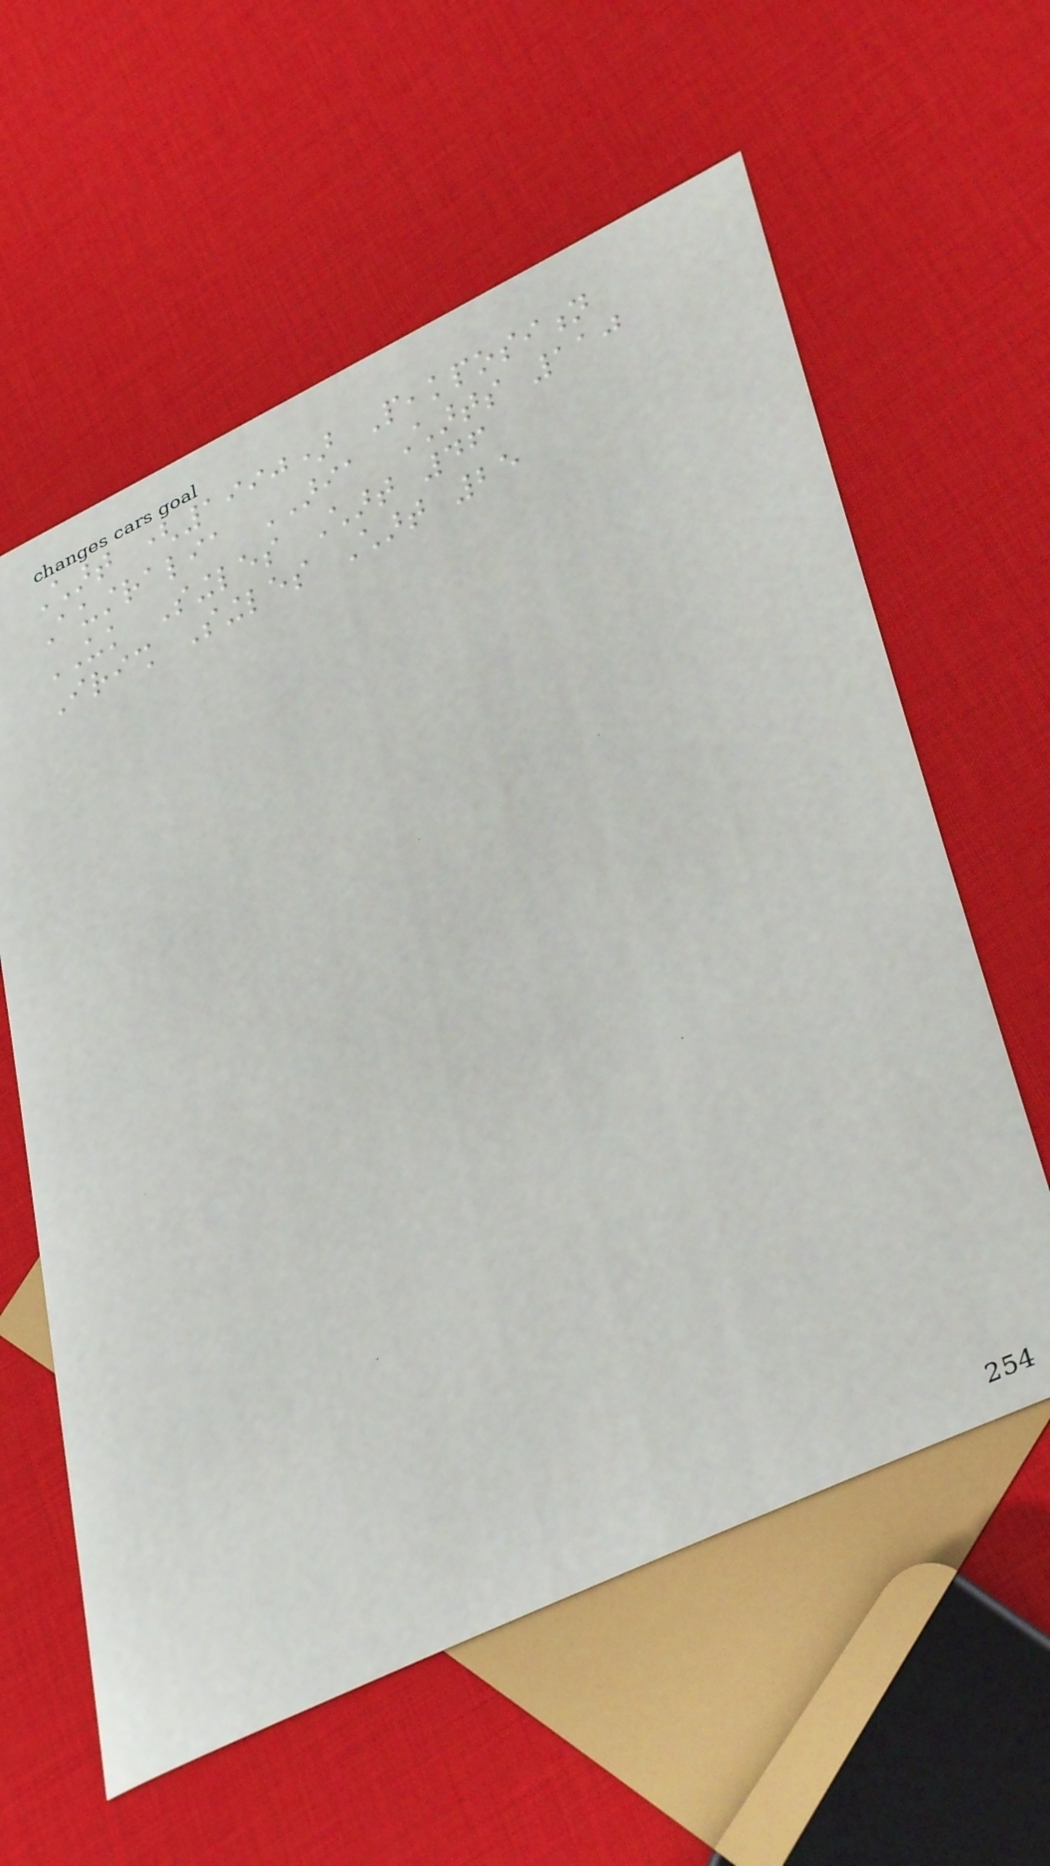Chart (1990) Peakposition
Australia ARIA Charts 110
UK Singles Chart 46
Irish Singles Chart 25
